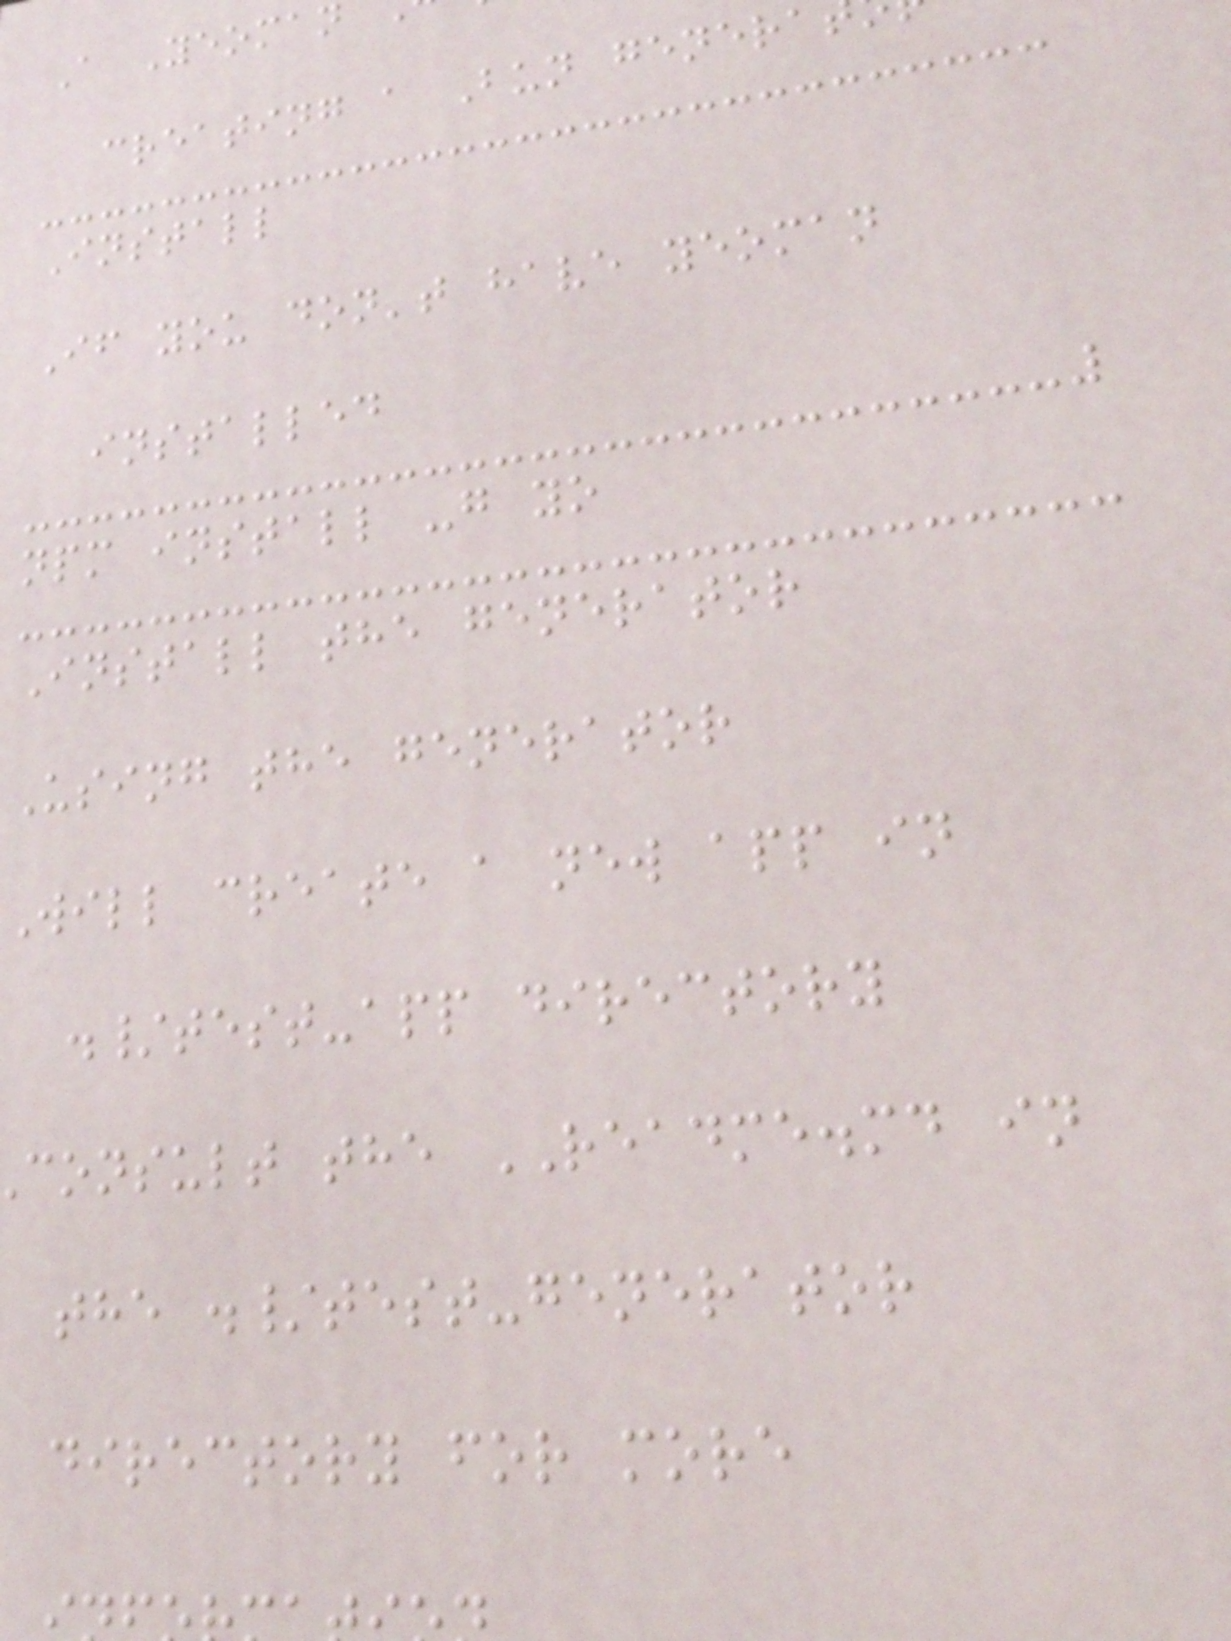A Yeoman
creating a Bun genera
Install
If you don't have yeoman
installed
npm install -g yo
Install the generator
Using the generator
Will create a new app in
./test-app directory
consult the README.md in
the ./test-generator
directory for more
